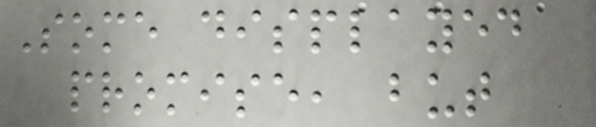Some displayed
promise, but
